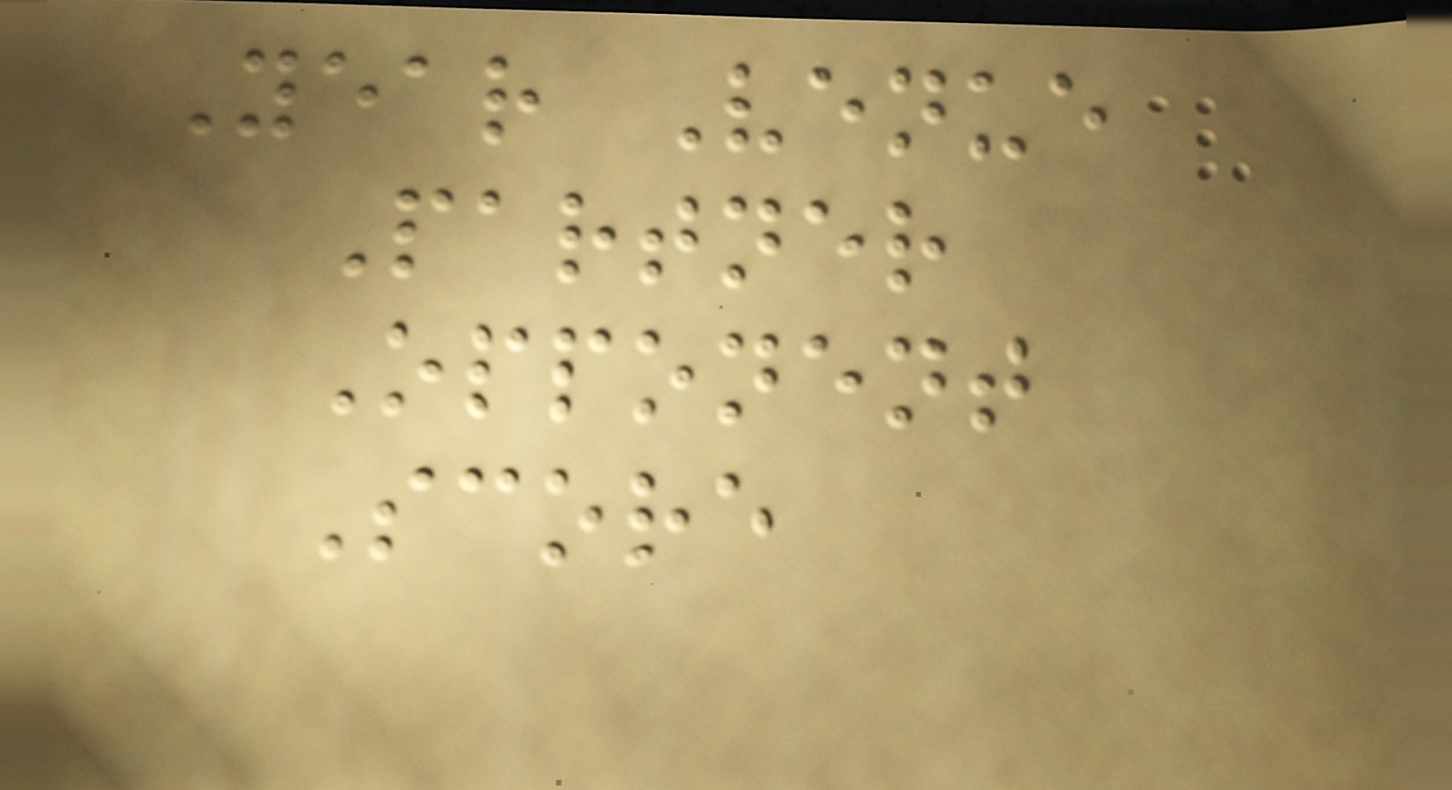Year Venue
Partner
Opponent
Score
